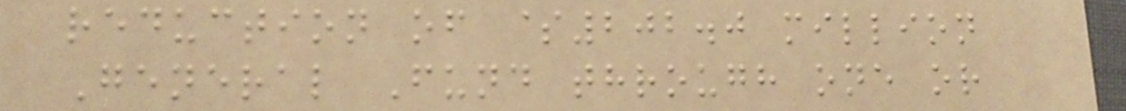reduction of $202.0 million
General Fund through one or
